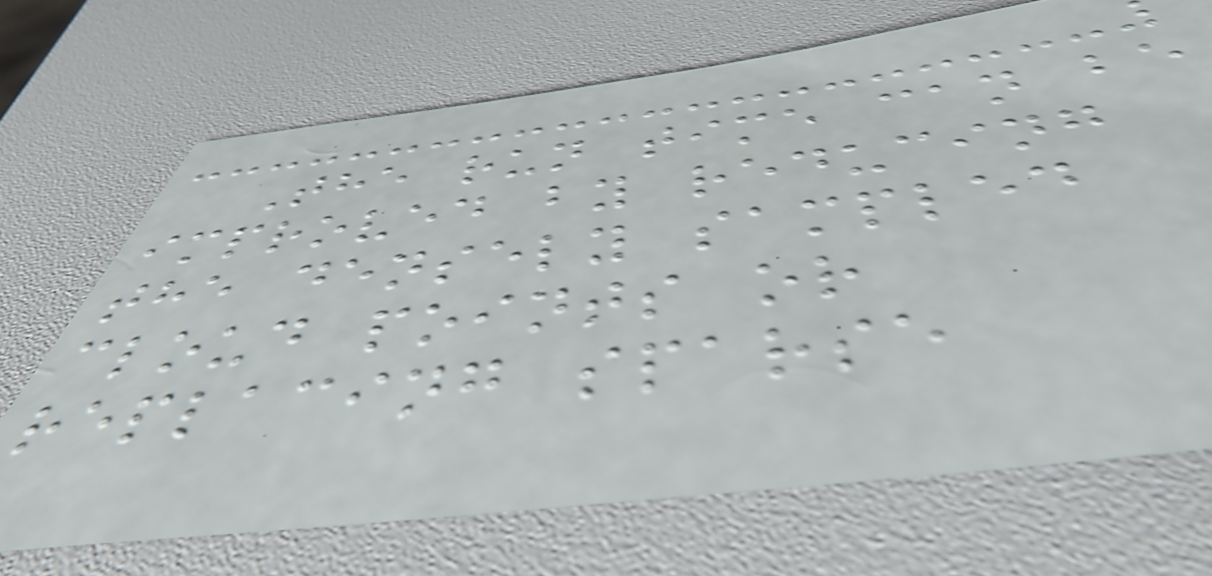The run time can be
improved by reducing
the densely sampled
cloud points or
replacing sparse
